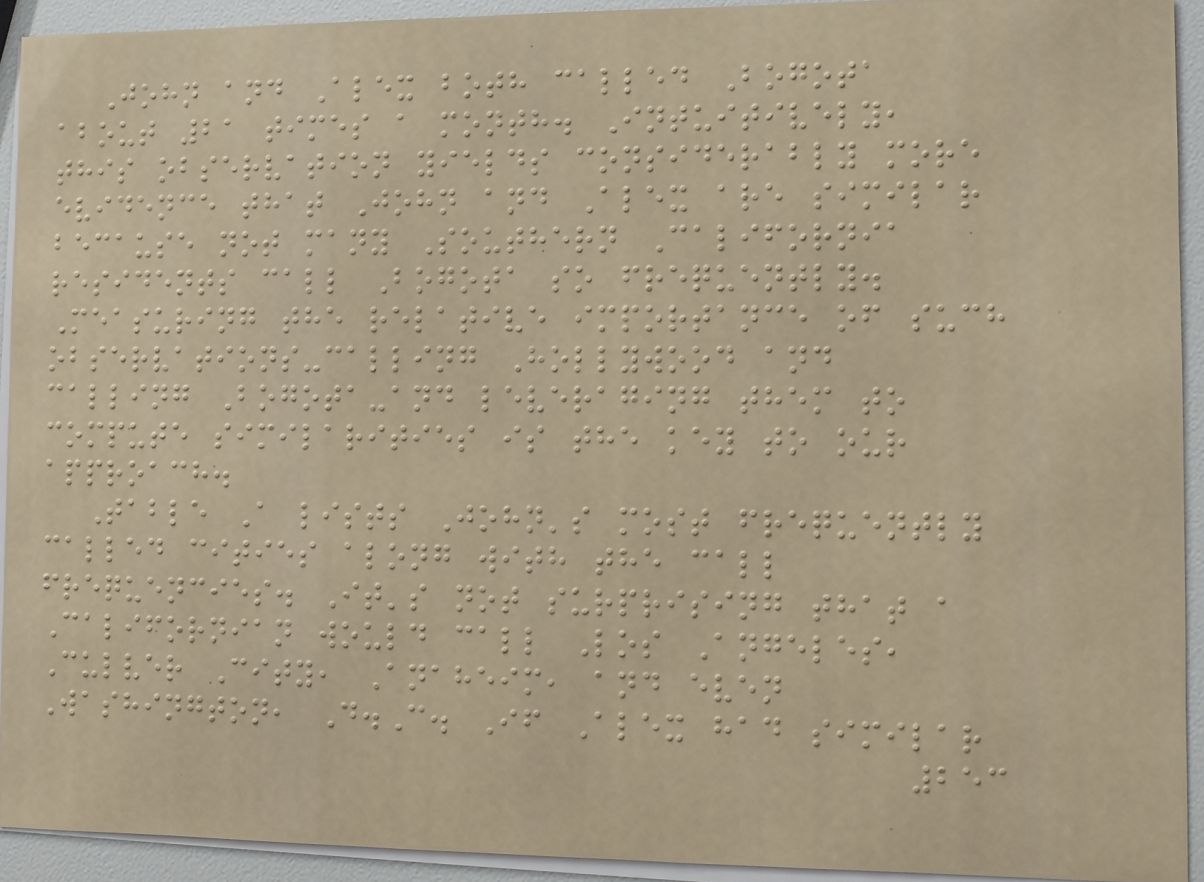John and Alex both called Bogota
about 21 times a month. Intuitively,
this observation yields considerably more
evidence that John and Alex are similar
because not many Southern California
residents call Bogota so frequently.
Measuring the relative importance of such
observations-calling Hollywood and
calling Bogota-and leveraging them to
compute similarities is the key to our
approach.
Table A lists John's most frequently
called cities along with the call
frequencies. It's not surprising that a
Californian would call Los Angeles,
Culver City, Anaheim, and even
Washington, D.C. If Alex had similar
253
